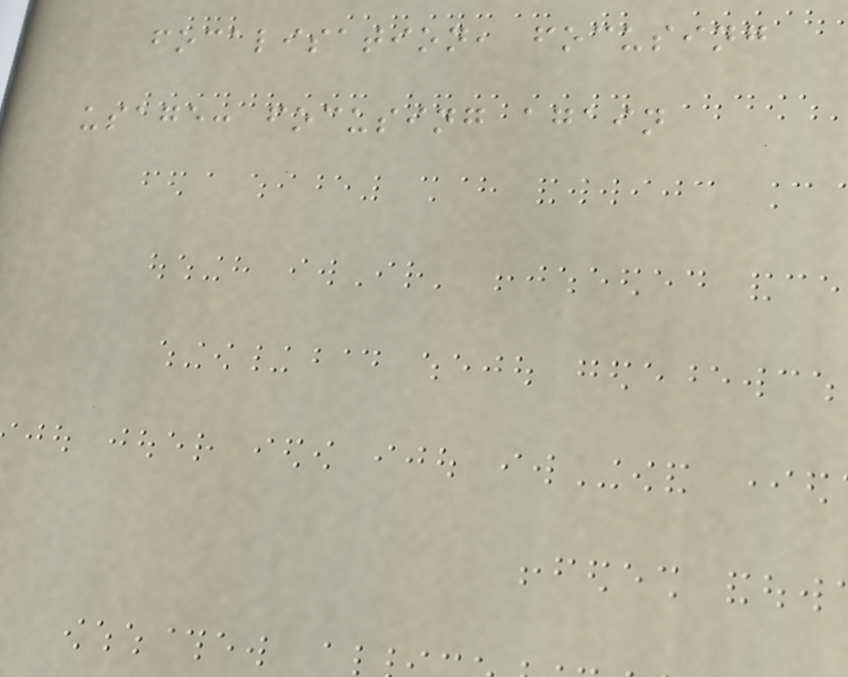focalisation, focusing
usage: focusing again
